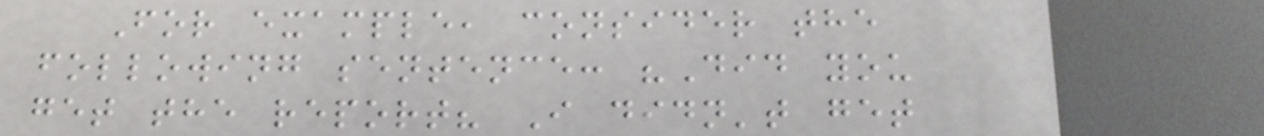For example, consider the
following sentence: "Did you
get the report? I didn't get
